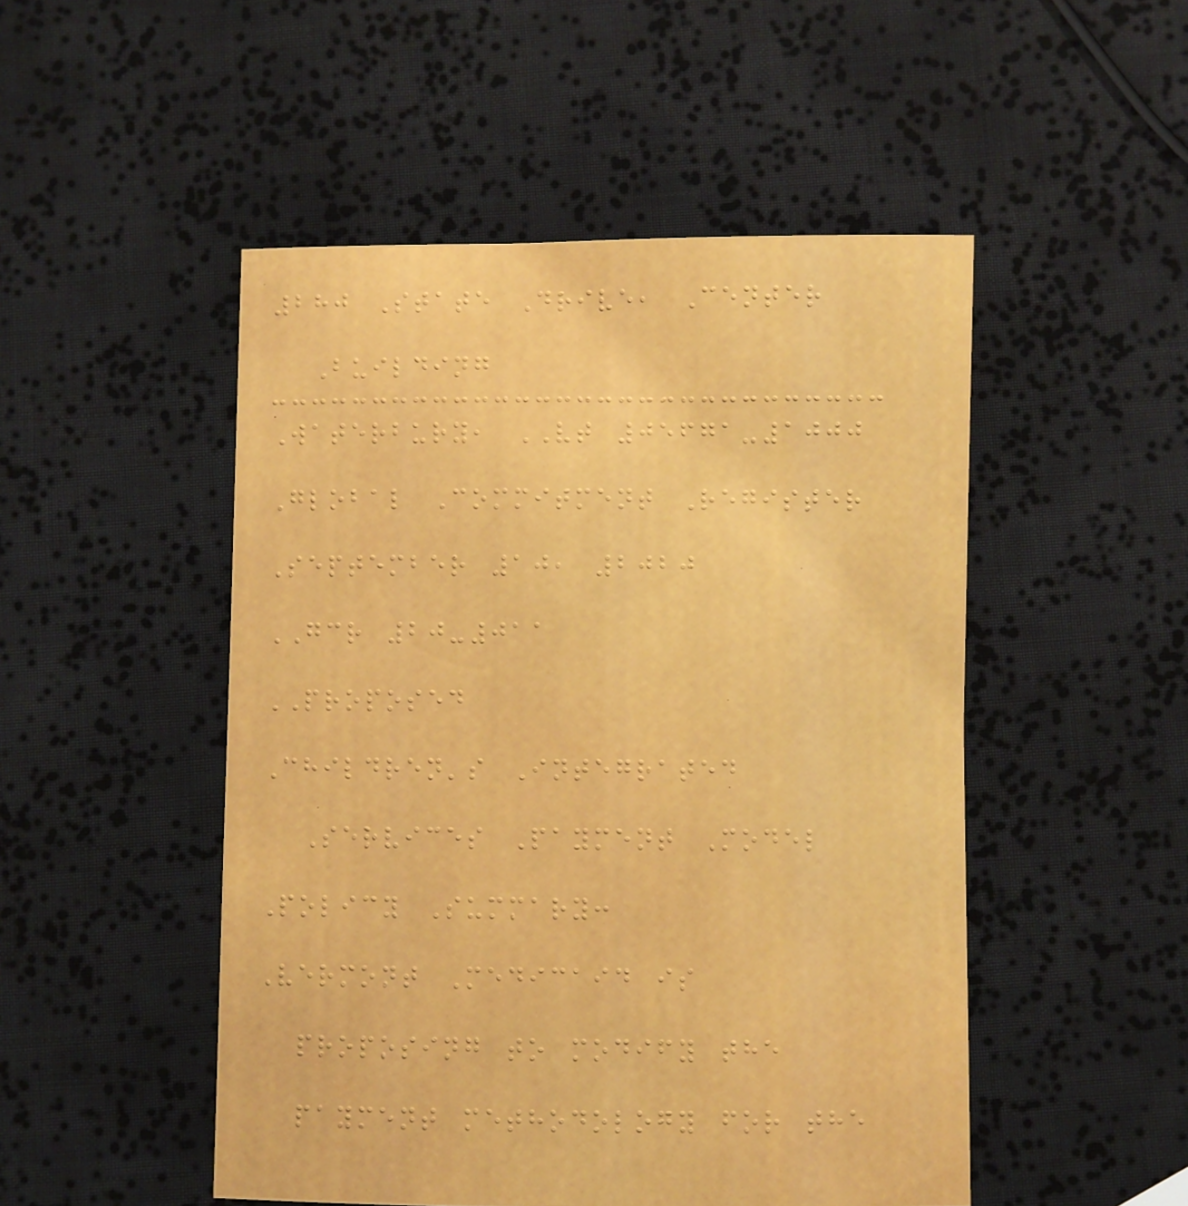280 State Drive, Center
Building
Waterbury, VT 05671-1000
Global Commitment Register
September 10, 2020
GCR 20-011
PROPOSED
Children's Integrated
Services Payment Model
Policy Summary:
Vermont Medicaid is
proposing to modify the
payment methodology for the
